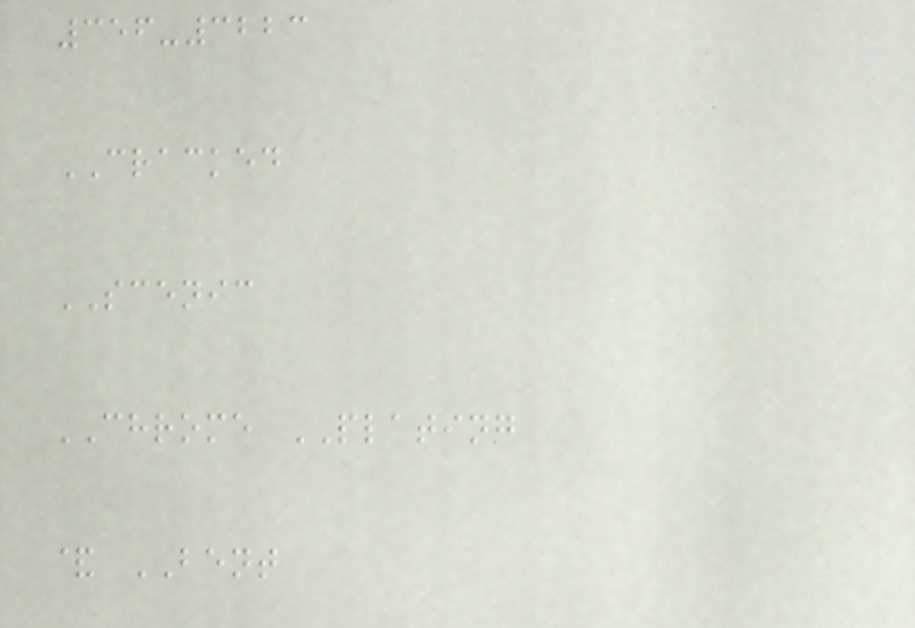356-3223
CRACKED
SCENIC
CHROME PLATING
& BENT
